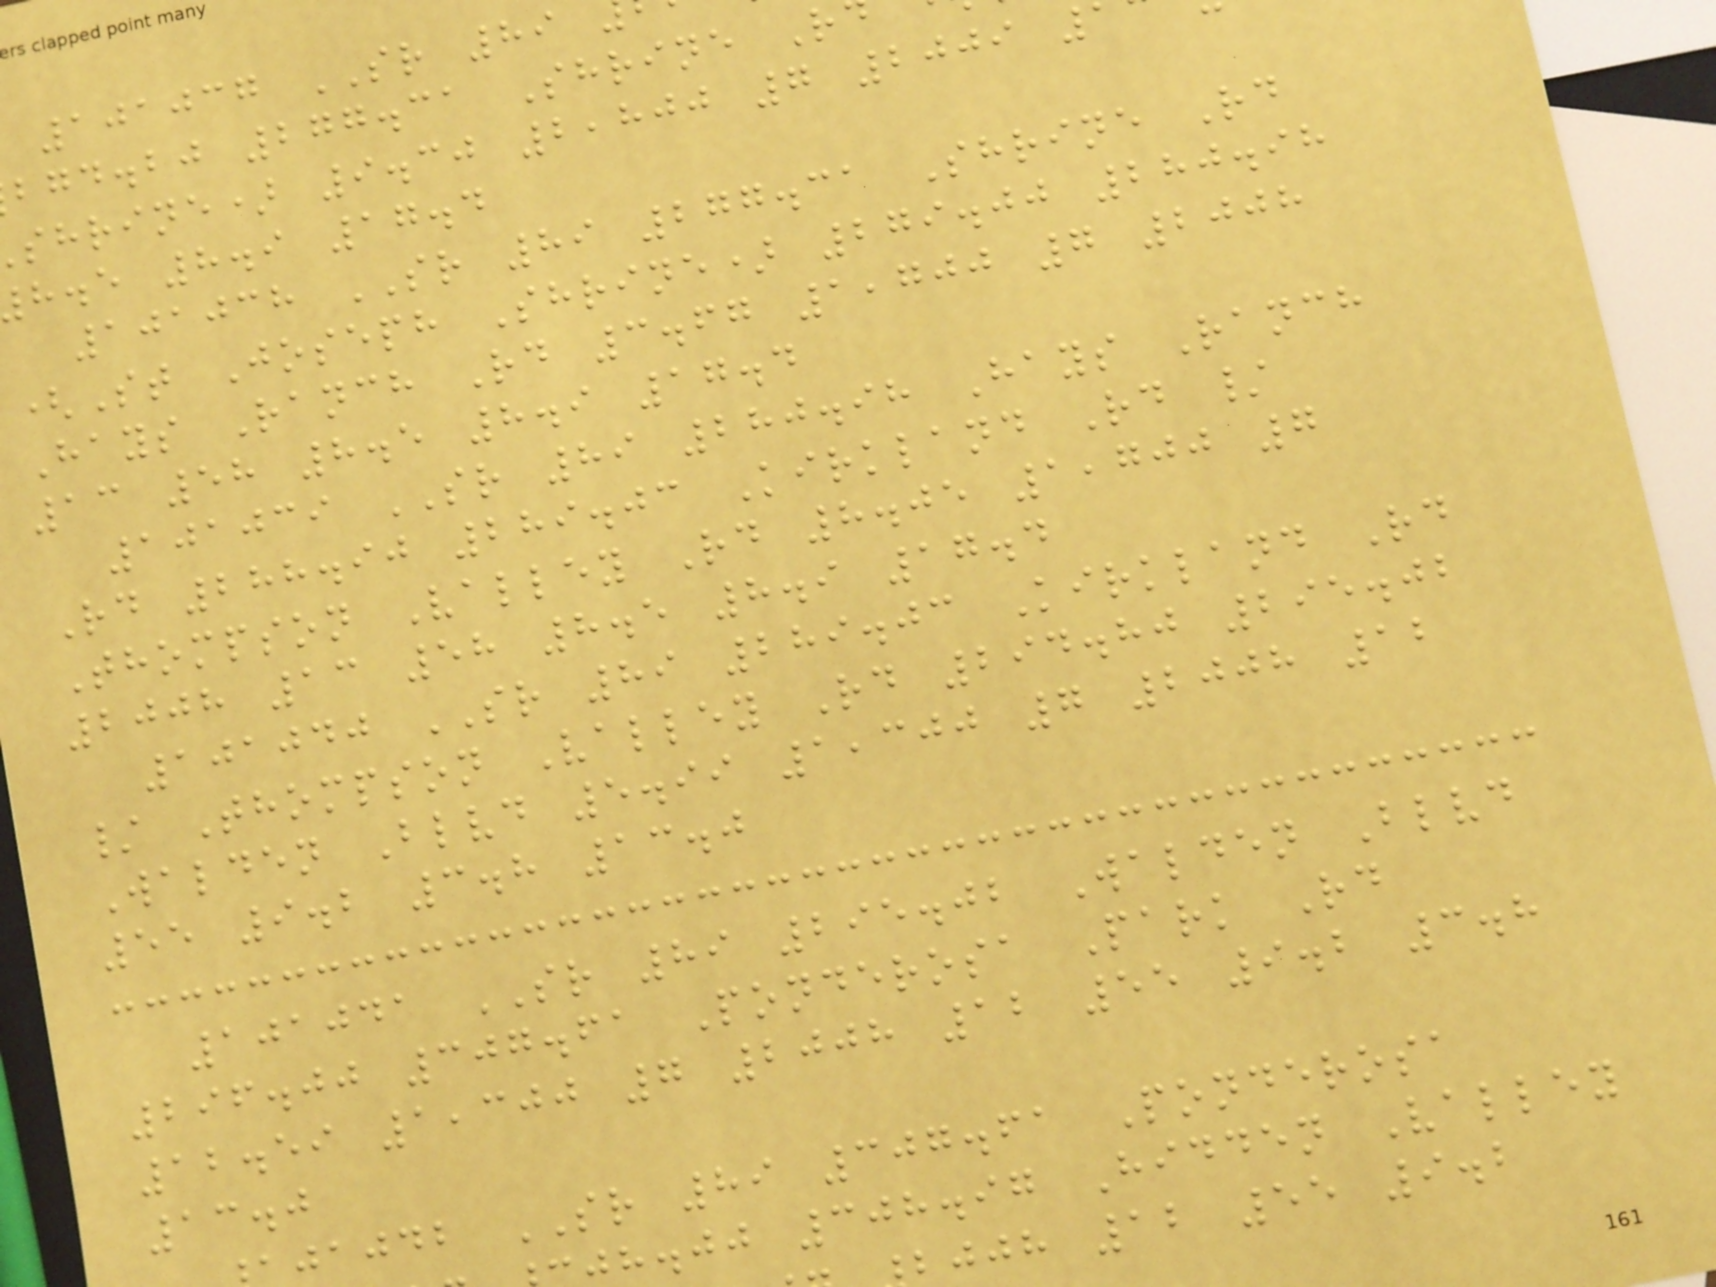101037 SR 89
bgd.bj 277.31 Shrine R
shrine) 9.30 2,800 7 2009
h.e 8.9 17.4
101038 SR 89 277.31 Shrine Rd
(St Joseph Shrine) 279.00 280.98
Hays Ranch Rd 3.67 1,700 7 2008
13 58 8.5 8.9 17.4
101039 SR 89 280.98 Hays Ranch
Rd 288.90 289.03 Kirkland Rd /
Thompson Valley Rd 8.05 1,700 7
2008 13 58 8.5 8.9 17.4
101040 SR 89 289.03 Kirkland Rd
/ Thompson Valley Rd 294.80 295.02
Walden Blvd 5.99 1,300 7 2008 12
55 9.2 3.8 13.0
101041 SR 89 295.02 Walden Blvd
296.00 307.61 Ponderosa Park Rd
12.59 1,300 7 2008 12 55 9.2 3.8
13.0
jajdb SR 89 307.61 Ponderosa
h.jj 308.97 Hidden Valley
jjh 12 55 9.2
